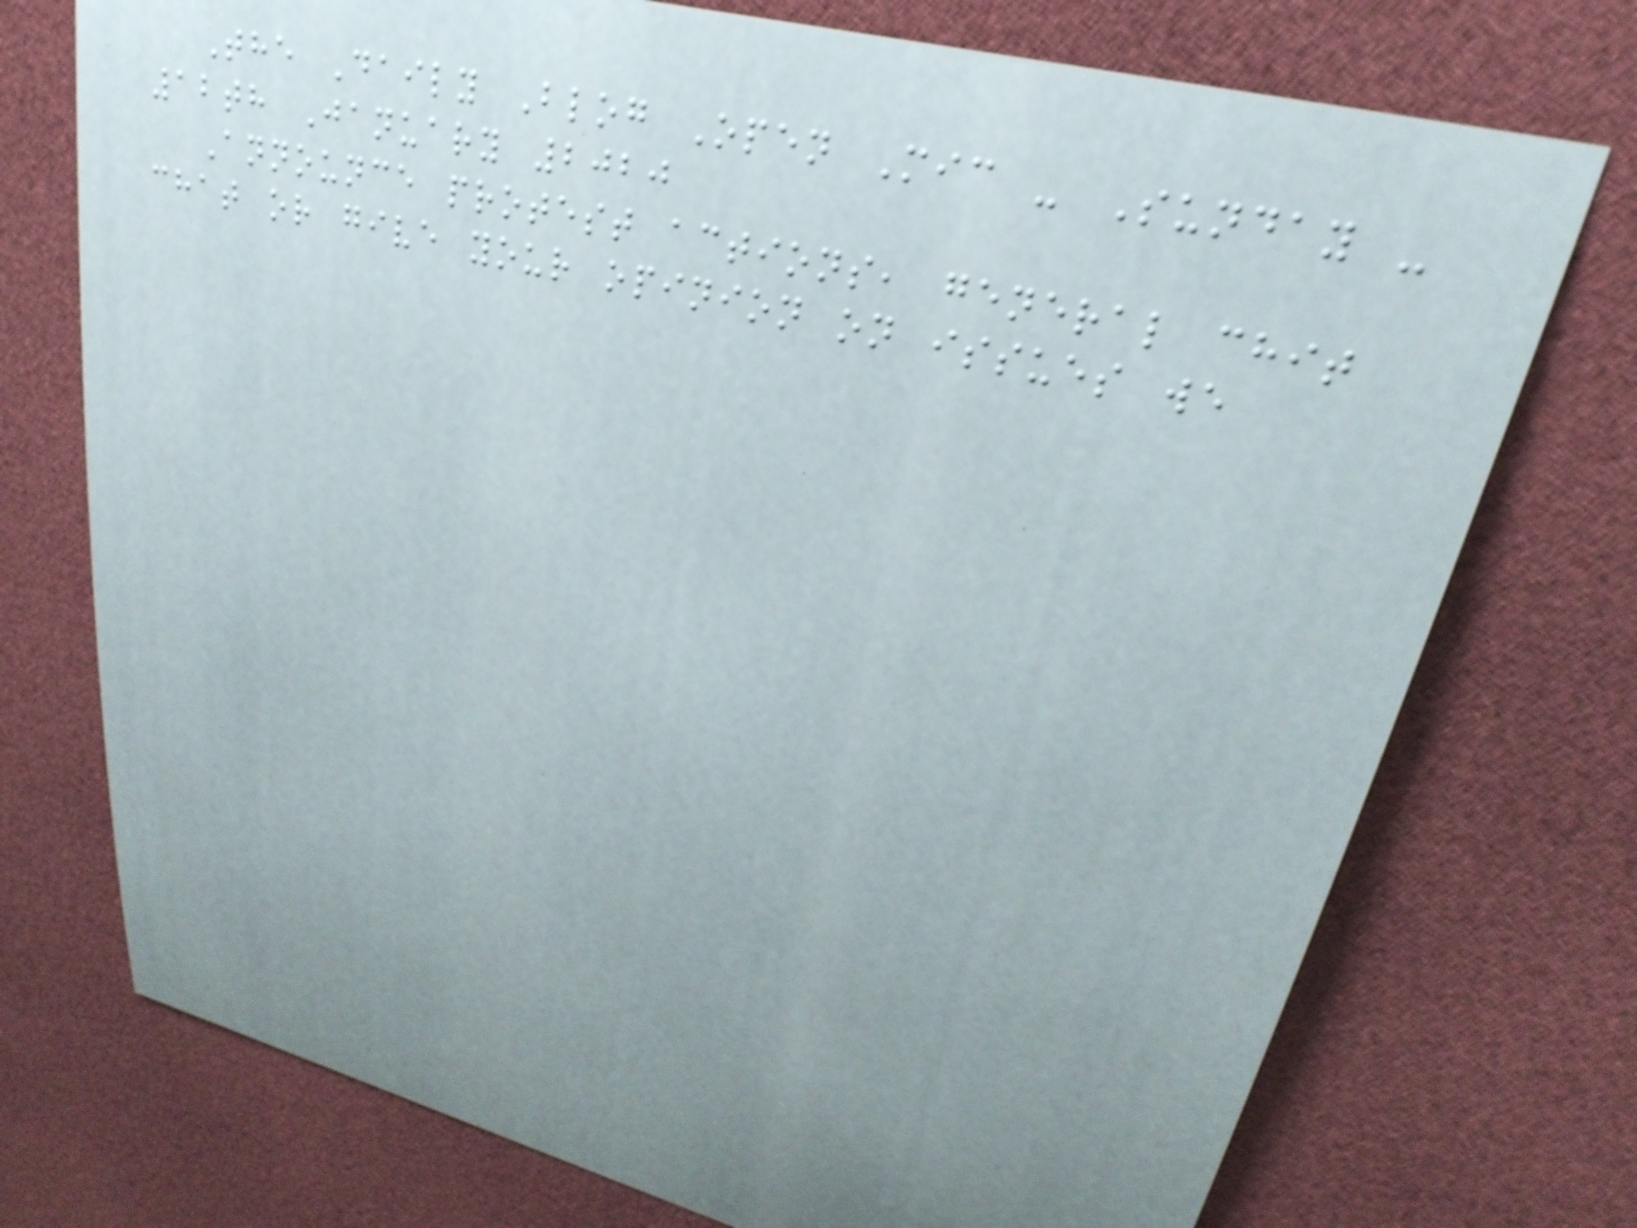The Daily Blog Open Mic - Sunday -
12th January 2020
Announce protest actions, general chit
chat or give your opinion on issues we
